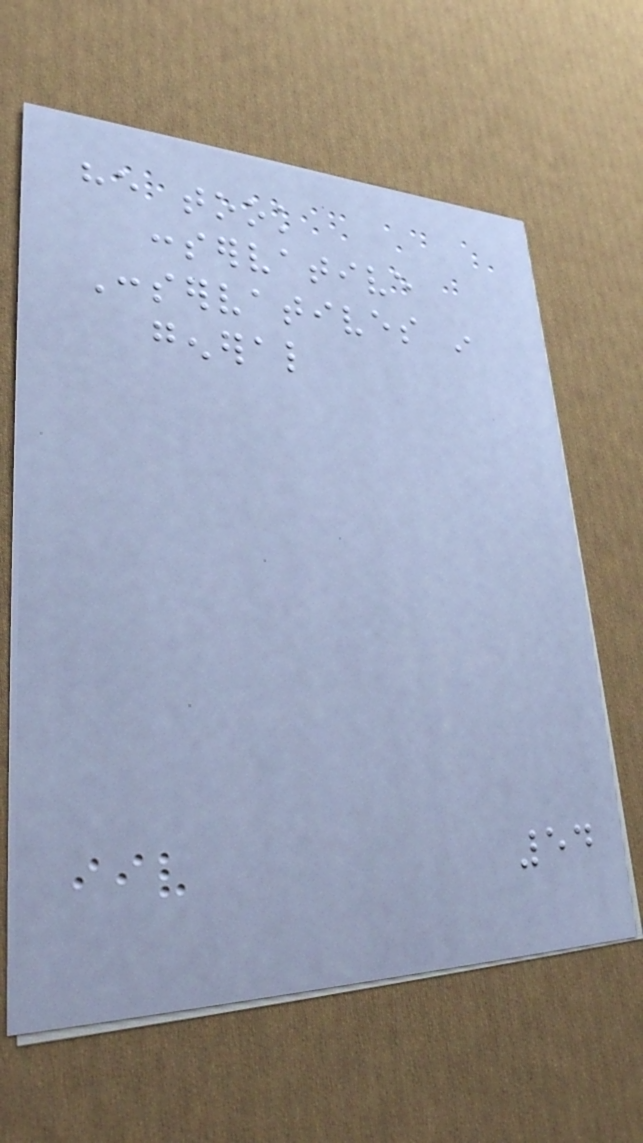he took
conservative
Conservatives in
general
54
